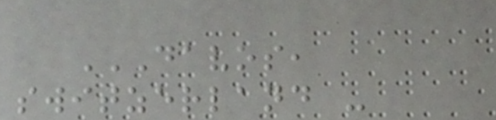DAVOS,
SWITZERLAND -
